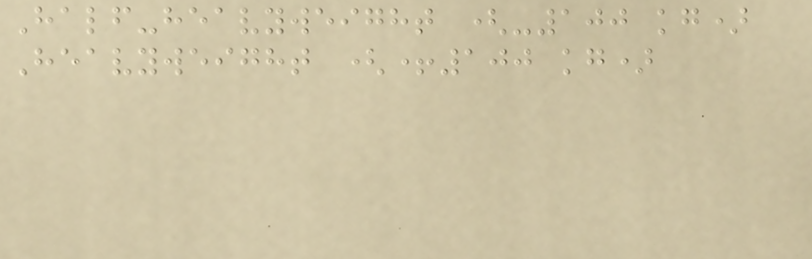Half-heavyweight (-100 kg)
Heavyweight (+100 kg)
